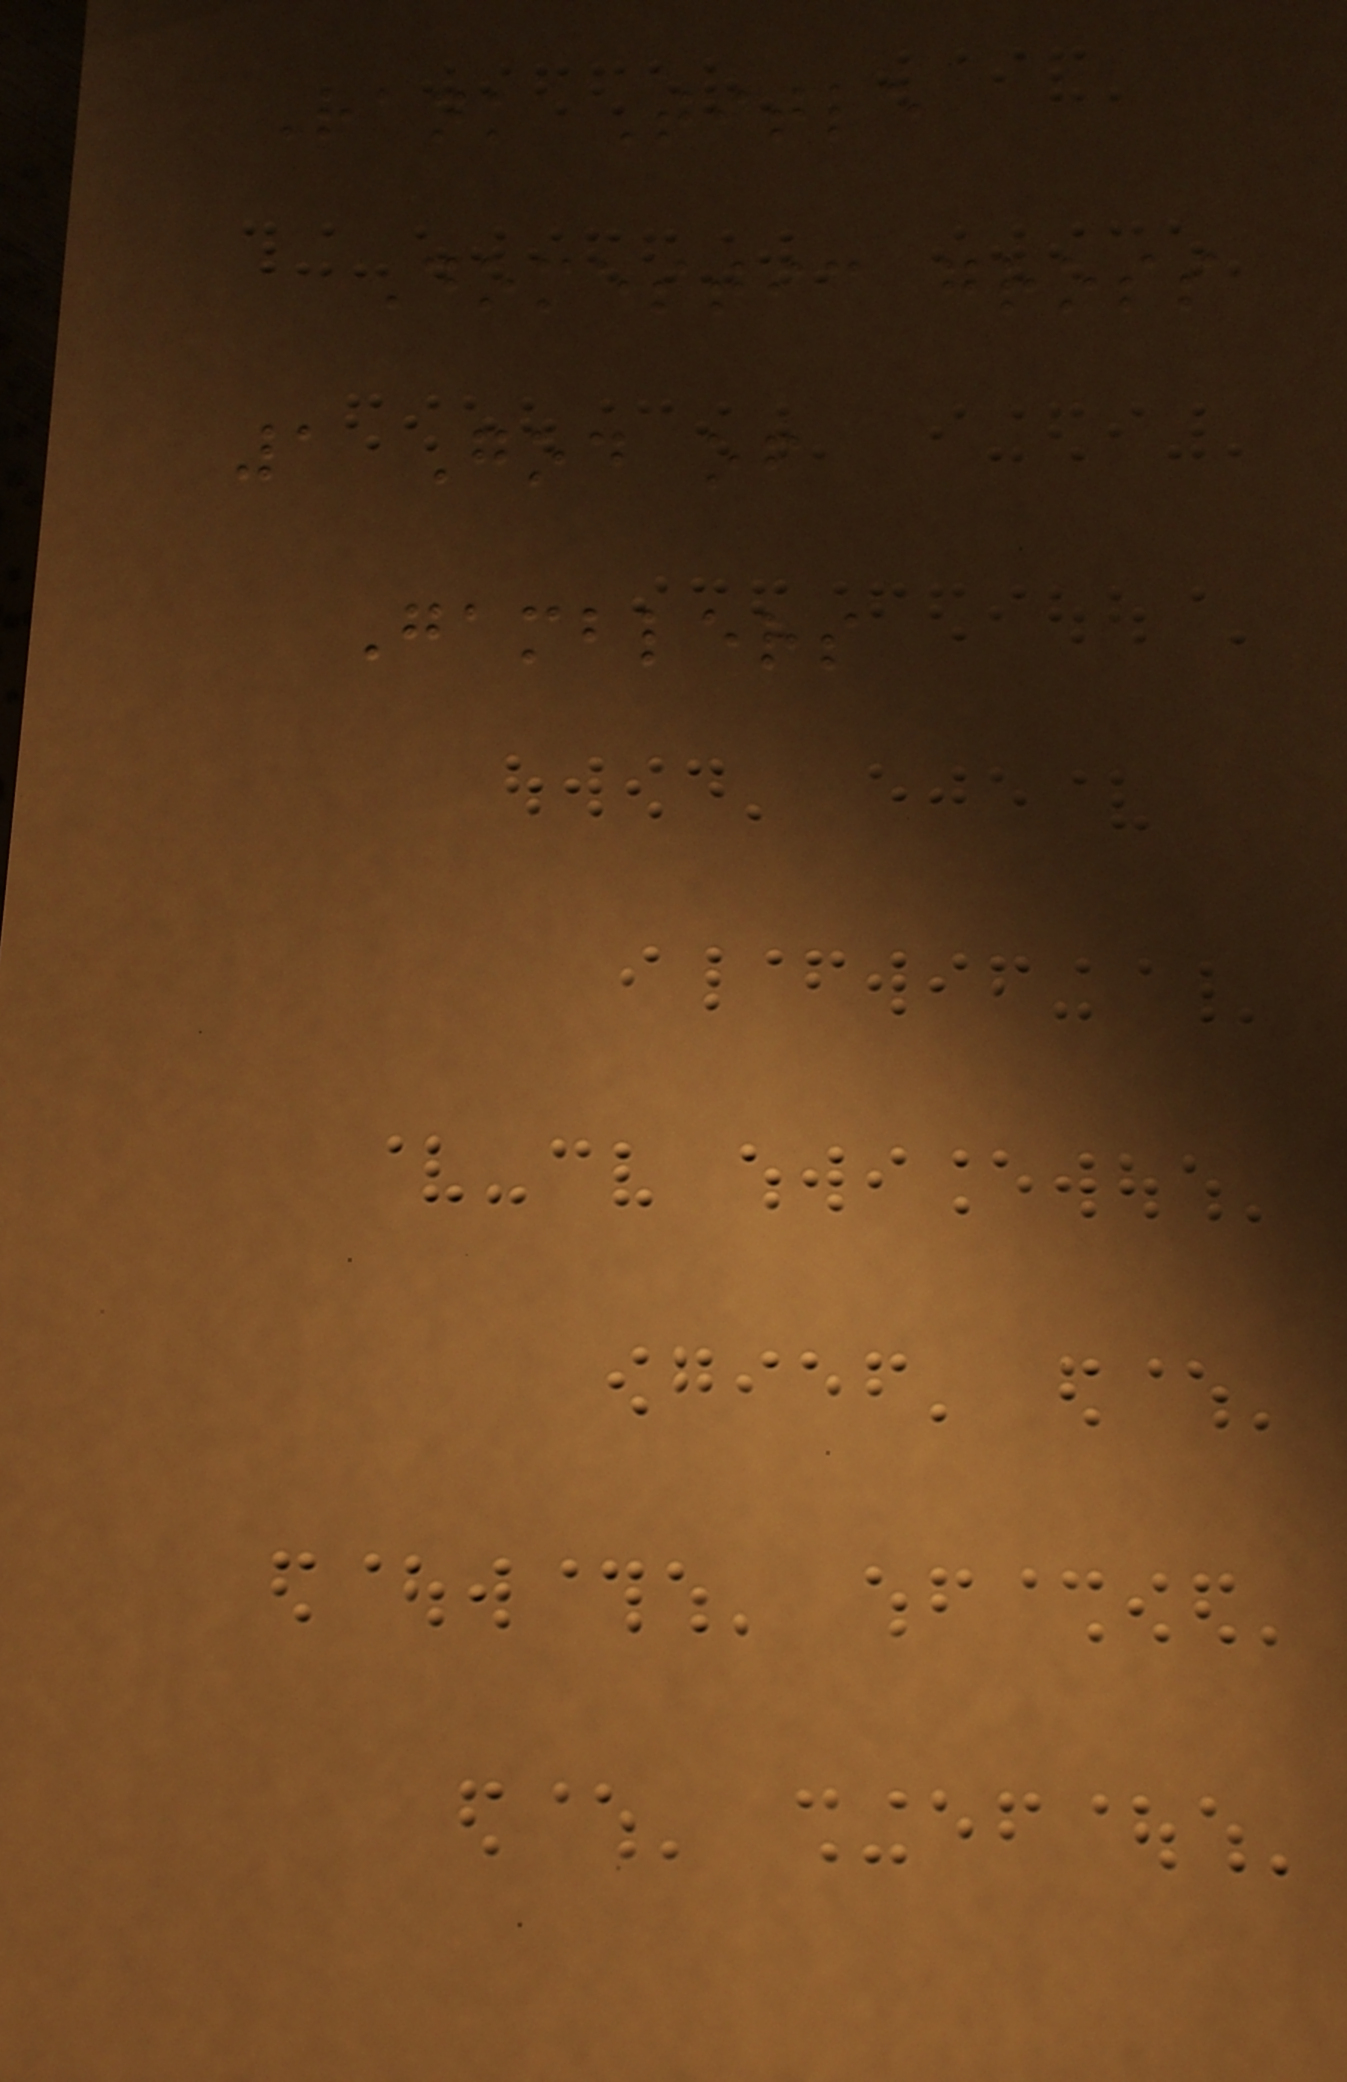Rank Title
Domestic gross
1 God of
Gamblers
